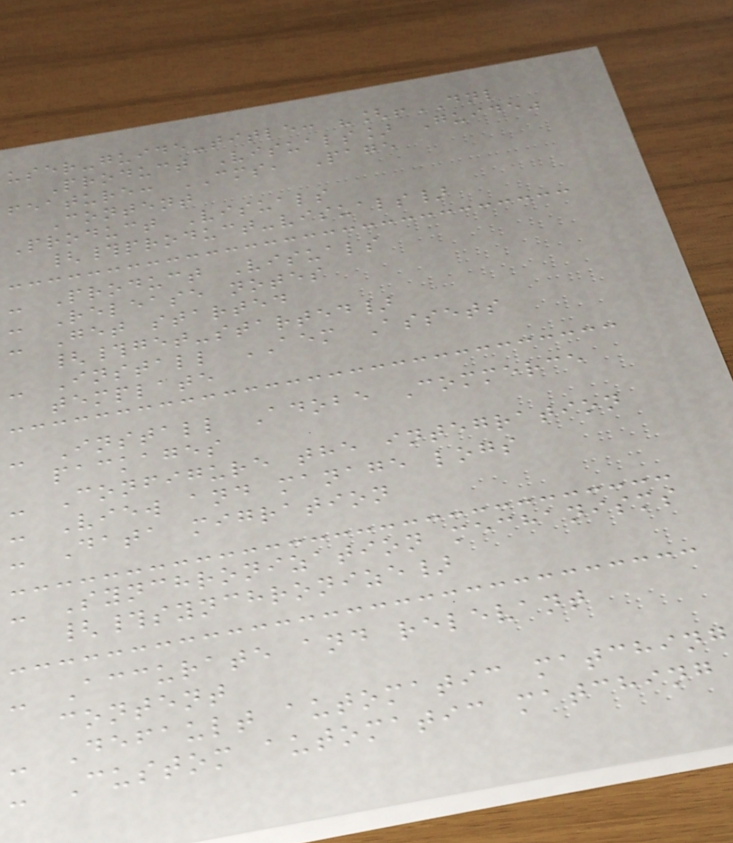user-guide-title: "[!DNL
Product Visuals] Guide"
feature: CMS, Page
Content
Product Visuals
{#product-visuals}
- Product Visuals
- Release notes
- Get started
{#get-started}
- Install AEM Assets
template
- Install Adobe Commerce
packages
- Configure the integration
- View and manage logs
- Data migration
- Synchronization mechanisms
{#synchronize}
- Accurate and relevant
content
- Default automatic matching
- Custom automatic matching
